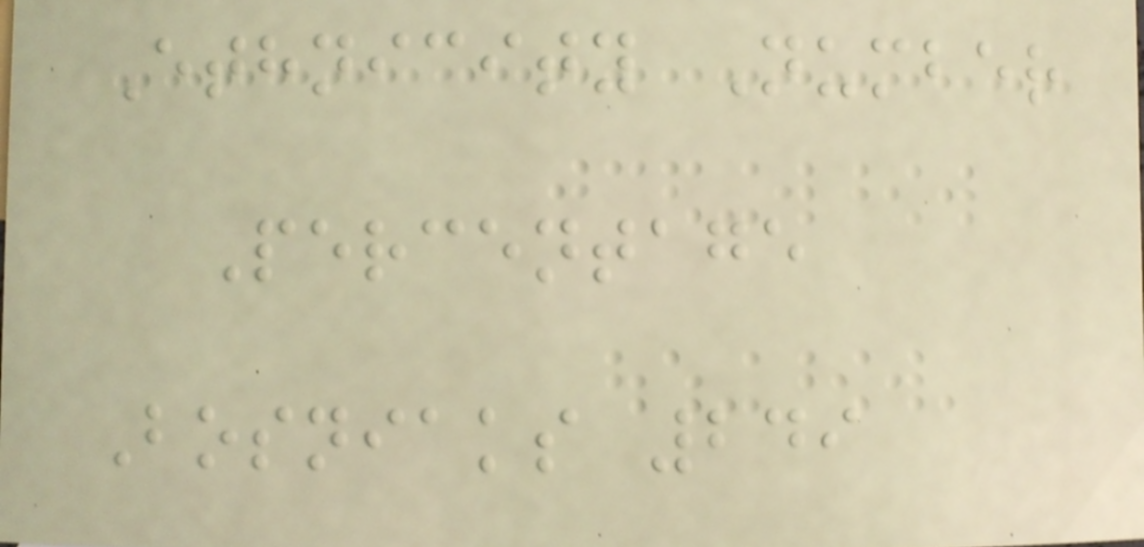Ethnicity Number
Percentage
Bosniaks 249
